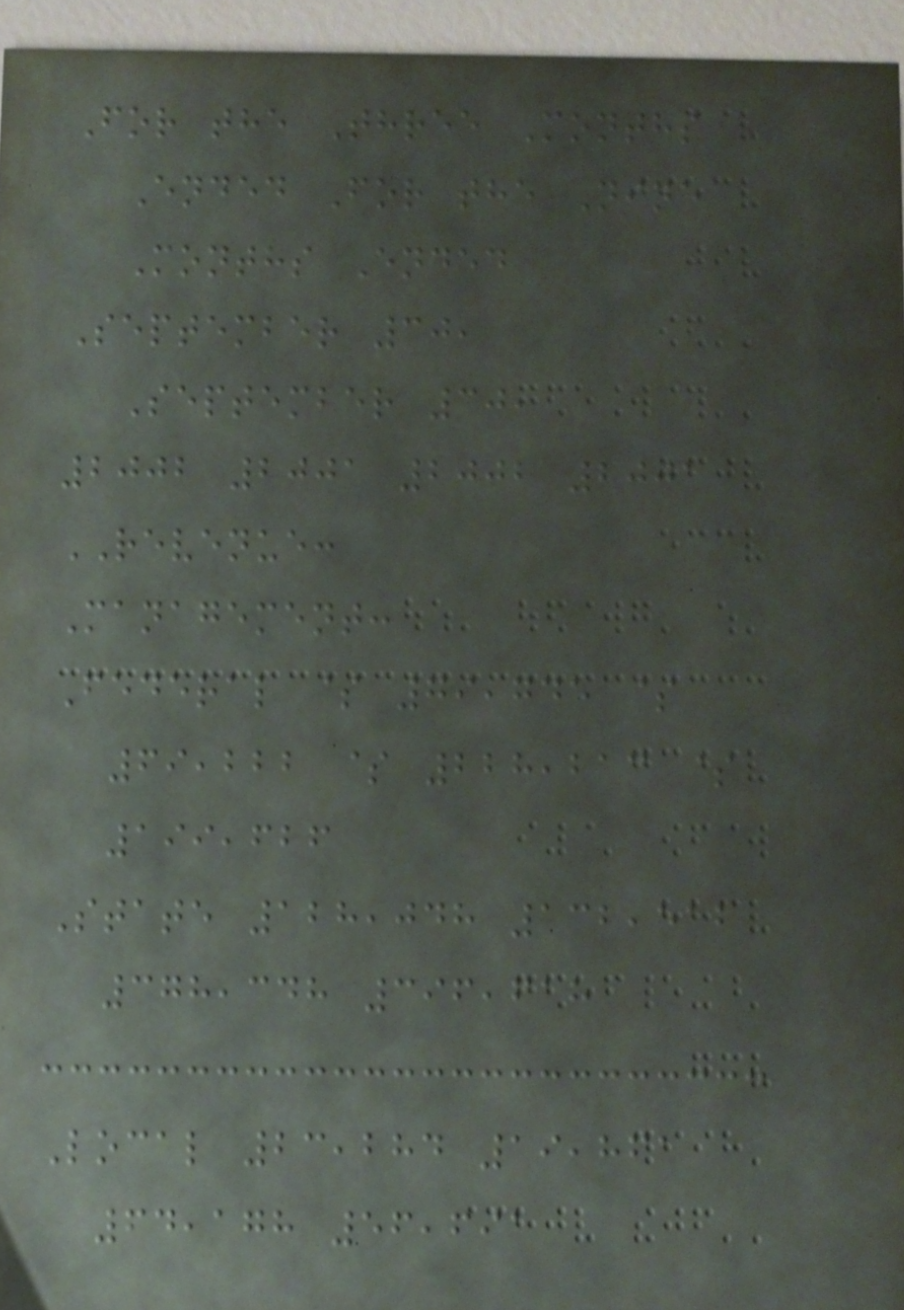For the Three Months
Ended For the Nine
Months Ended
September 30,
September 30,
2002 2001 2002 2001
REVENUE:
Management:
Federal $ 79,745 $
69,222 $ 228,213 $
199,626
State 128,048 132,512
378,348 396,618
Local 23,284 19,861
64,178 56,691
